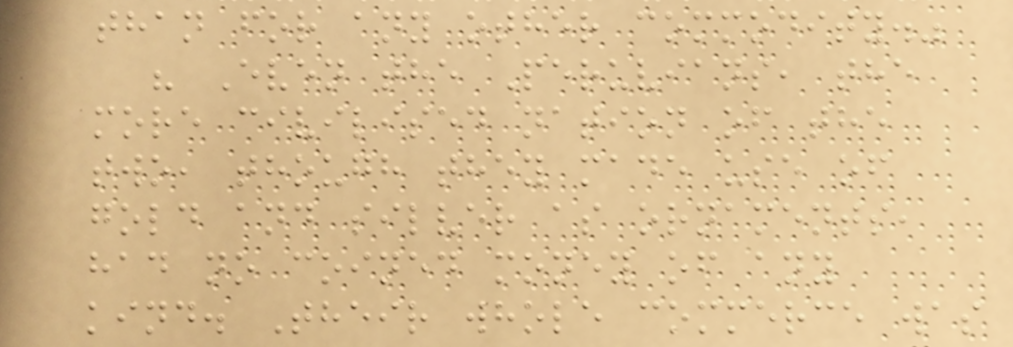than for any other commodity."
" Even the Peruvians, the
more civilised nation of the
two, though they made use of
gold and silver as ornaments,
had no coined money of any
kind. Their whole commerce was
